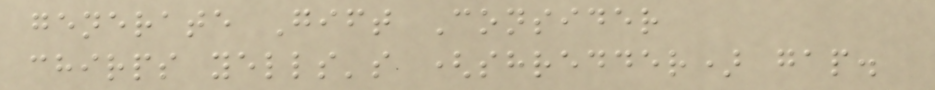generate Gift Consider
chirps yells's (shredder) gap.
